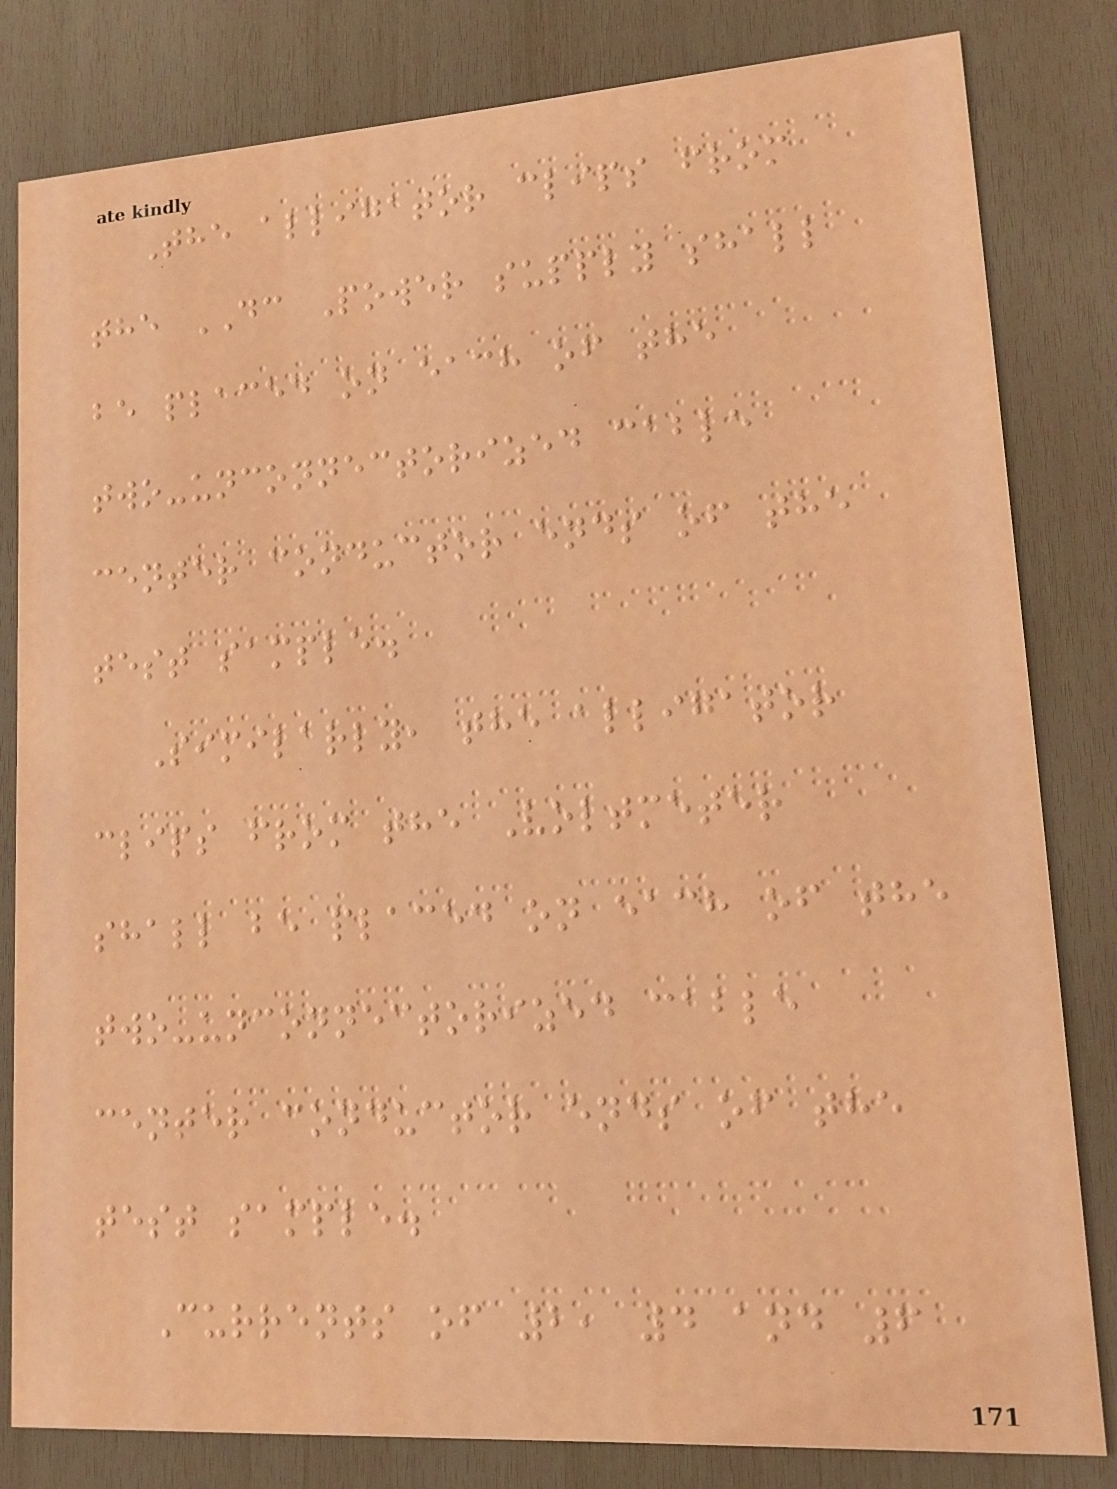The alligator clips from
the DC Power supply shall
be placed on each of the
two-unconnectorized cable
center conductor ends of the
test sample.
Similarly, the alligator
clips from the Voltmeter
shall be placed on each of the
two-unconnectorized cable
center conductor ends of the
test sample.
Currents of 2, 4 and 6
